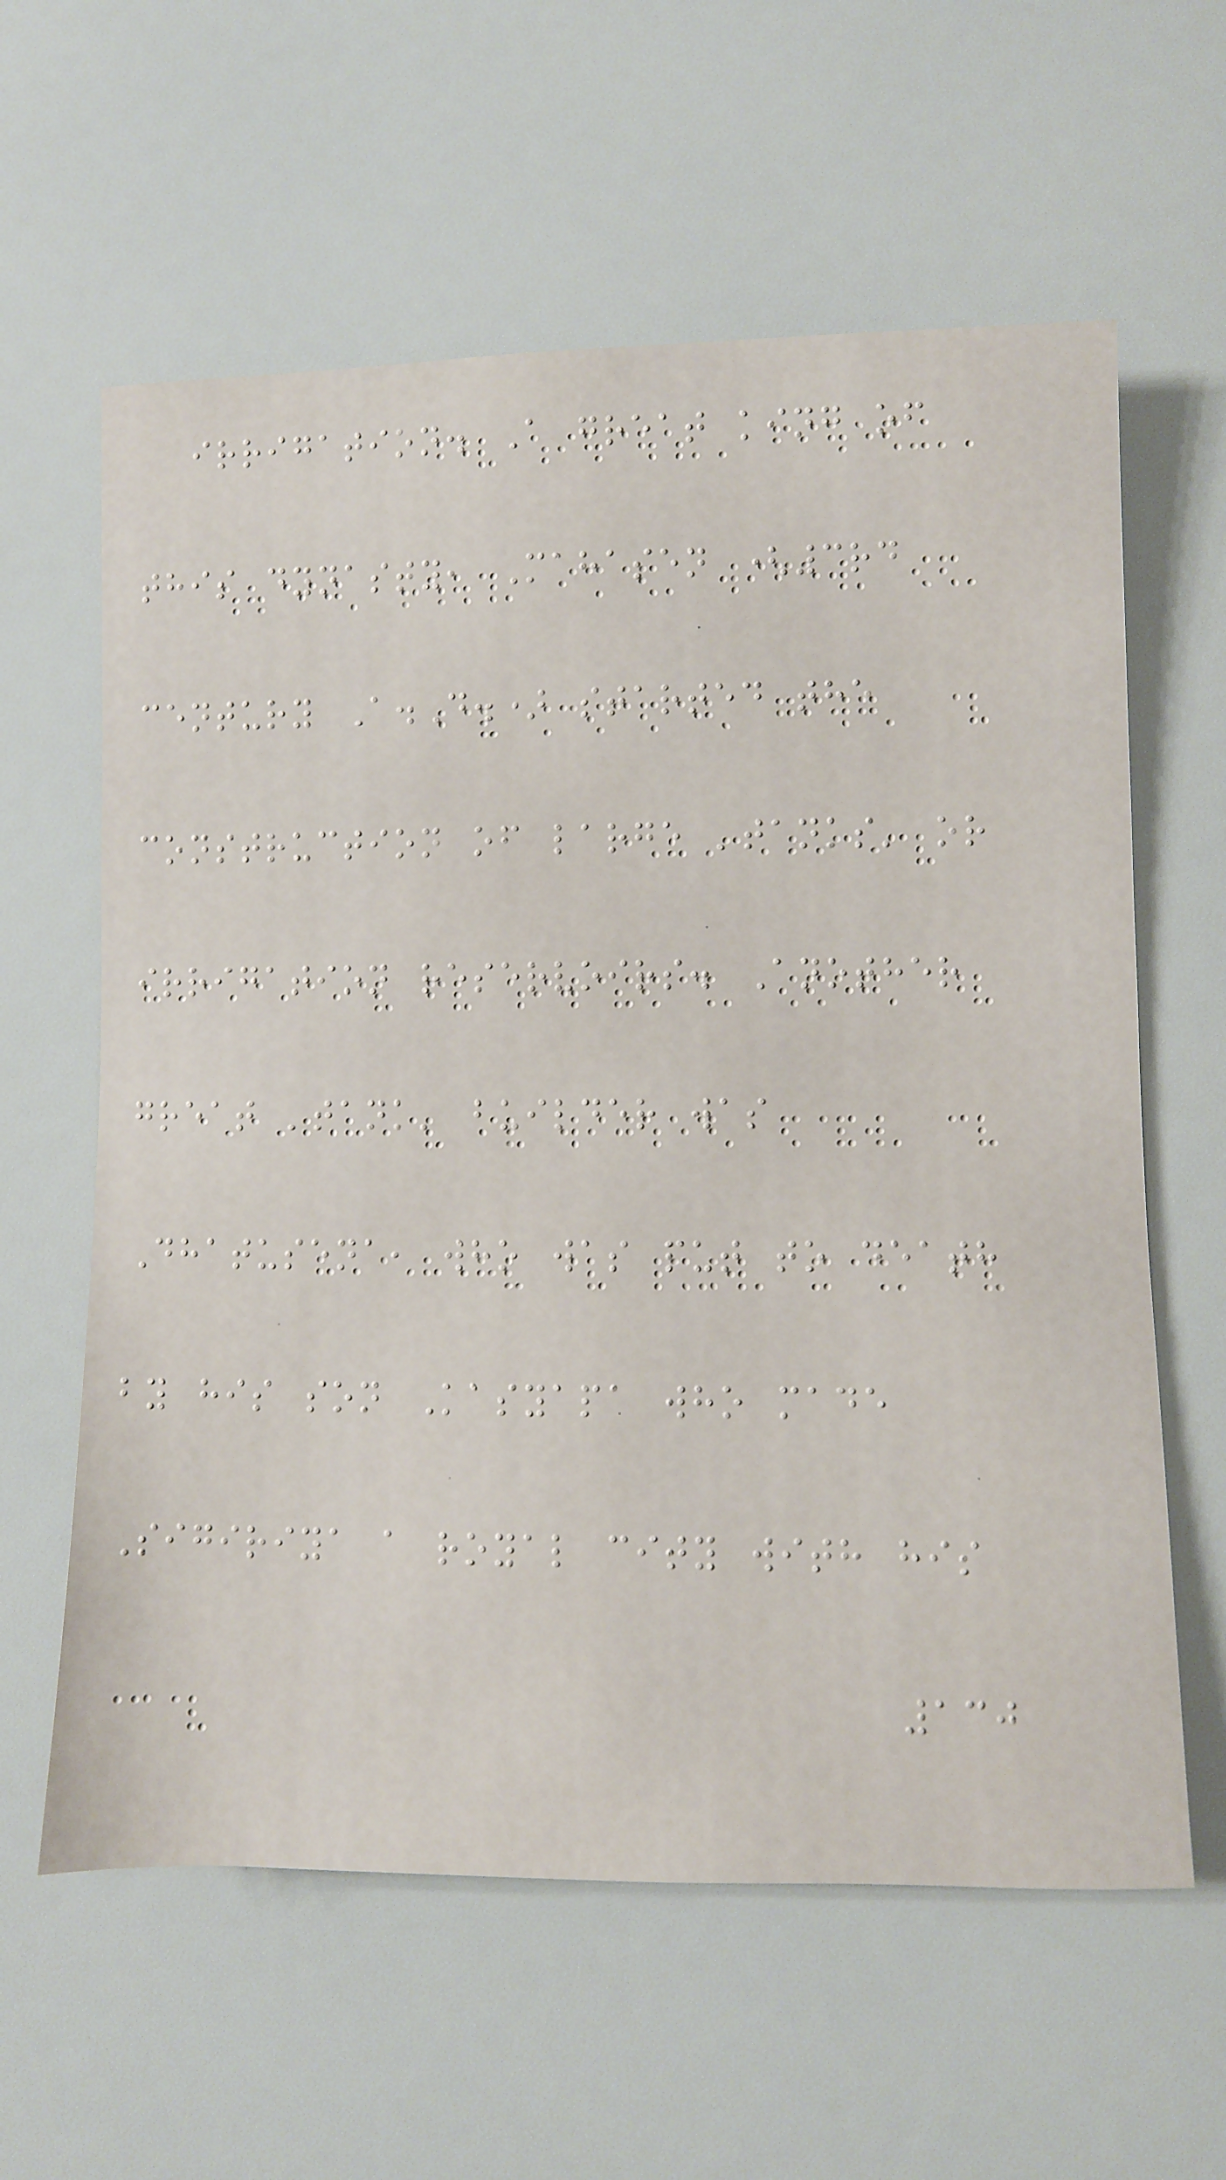irrigation. A great king of
this dynasty, Mahasen (3rd
century A.D.) started the
construction of large 'tanks' or
irrigation reservoirs. Another
great 'tank' builder was
Dhatusena, who was put to death
by his son Kasyapa who made
Sigiriya a royal city with his
130
